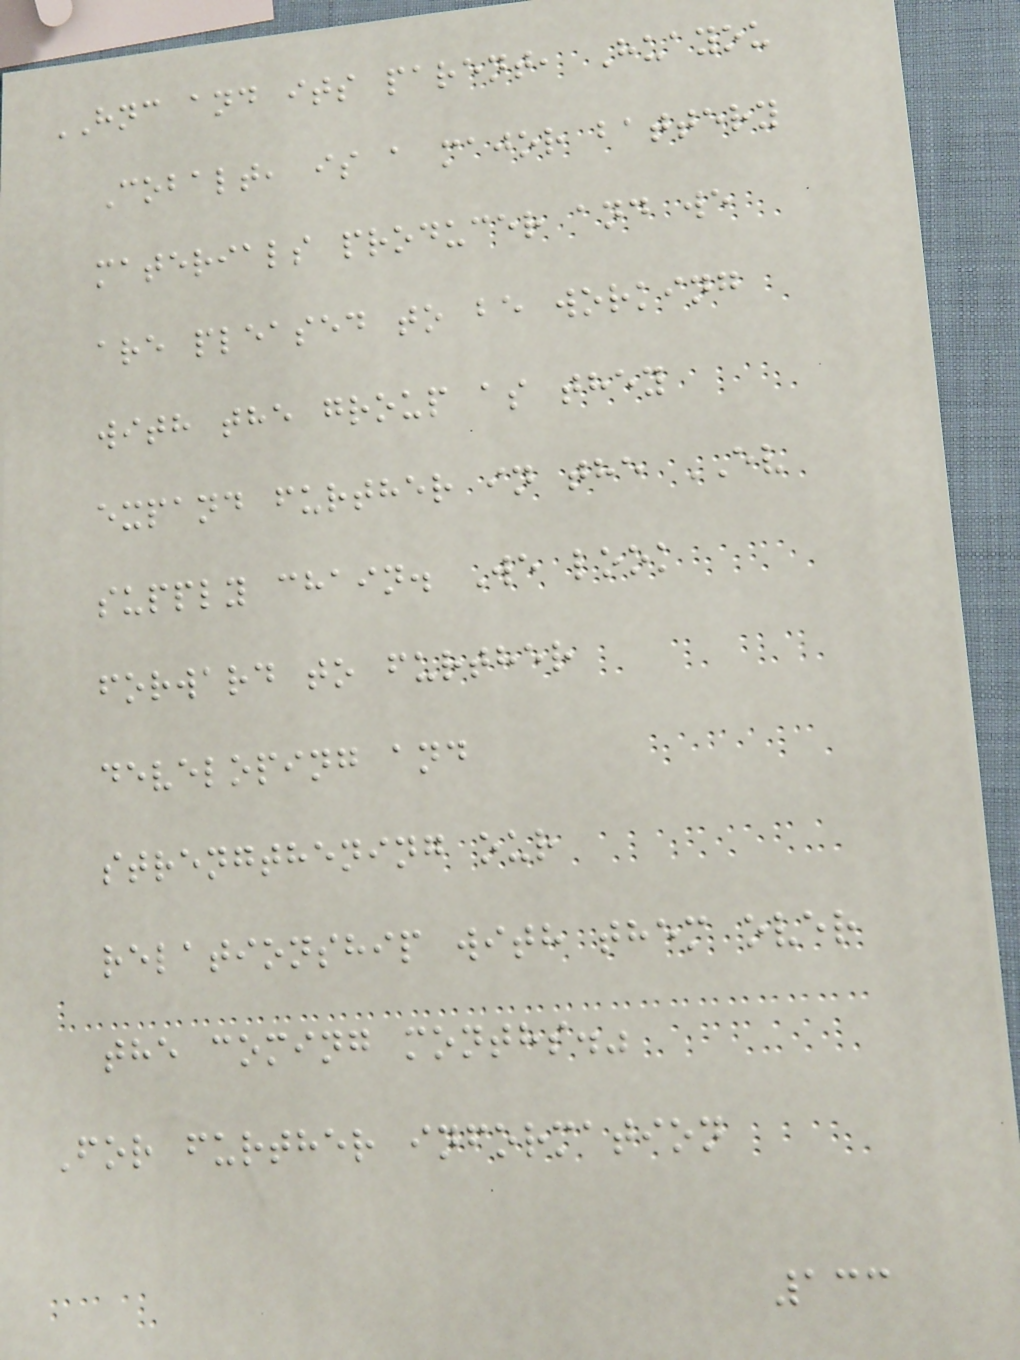HNC and its parent, Huayou
Cobalt, is a major battery
materials producer and we
are pleased to be working
with the group as they
expand further in the EV
supply chain. We look
forward to further
developing and
strengthening our
relationship with them over
the coming months."
For further information
133
